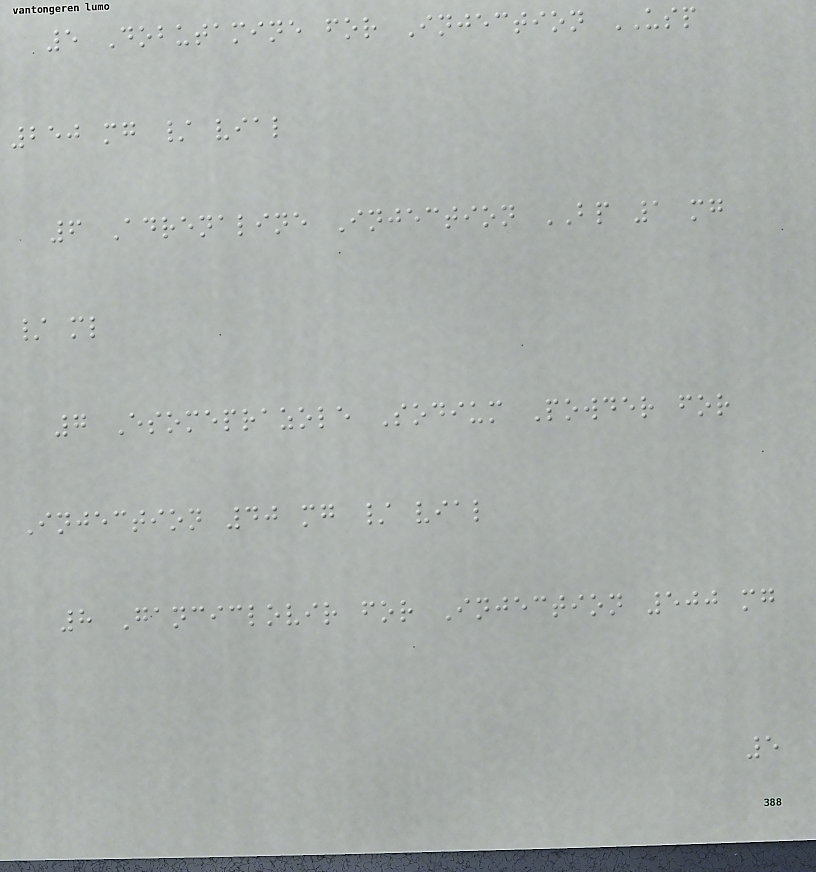5 Dobutamine for Injection USP
250 mg / vial
6 Adrenaline Injection BP 1 mg
/ ml
7 Esomeprazole Sodium Powder for
Injection 40 mg / vial
8 Ganciclovir for Injection 500 mg
5
